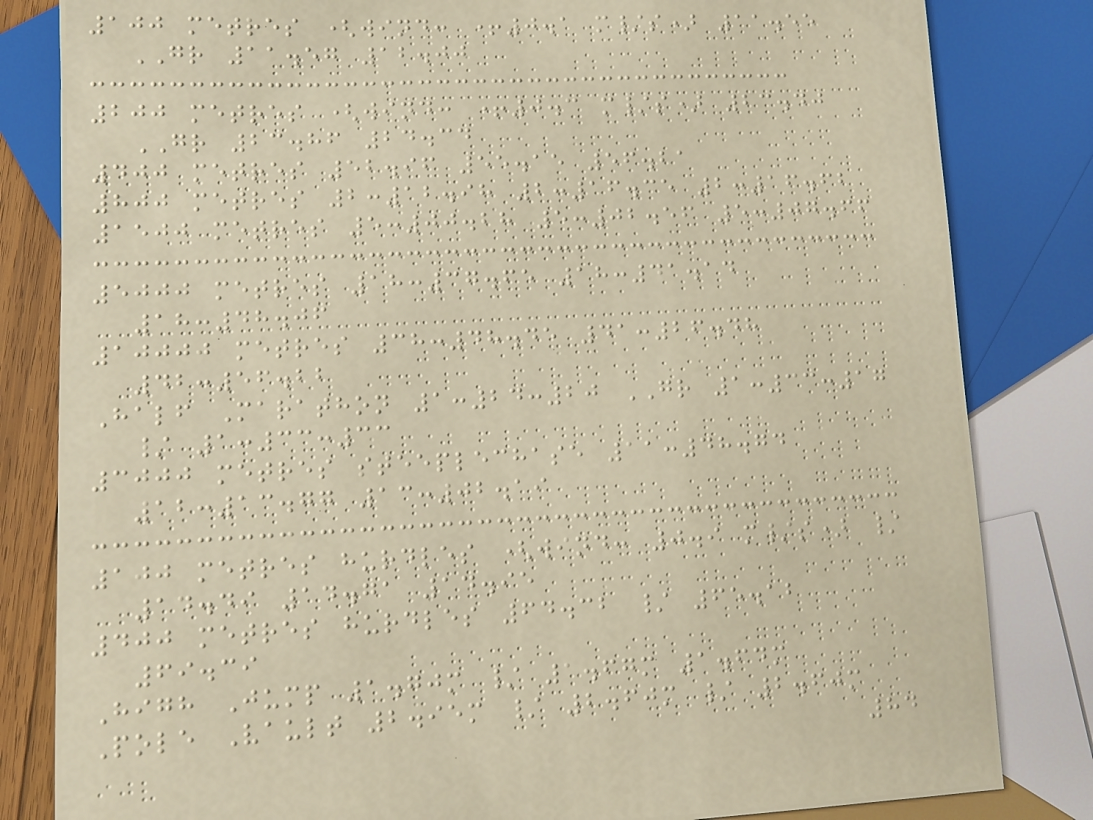100 metres (wind: +0.1 m/s) 11.55
GR 11.57 12.00
200 metres (wind: +0.3 m/s) 23.40
GR 23.86 24.34
400 metres 52.96 55.15 56.21
800 metres 2:12.98 2:16.35 2:16.62
1500 metres 5:00.28 5:02.56 5:07.66
5000 metres 18:37.65 18:41.14
18:48.06
10000 metres 38:48.45 41:26.48
42:56.22
Half Marathon 1:24:20 GR 1:33:17
/ 1:33:33
3000 metres steeplechase 11:48.74
12:13.77 13:02.19
100 metres hurdles (wind: 0.9 m/s) /
14.49 14.71 14.95
400 metres hurdles 64.32 / 65.12
69.39
High Jump 1.70m / 1.67m 1.64m
Pole Vault 2.95m / 2.60m / 2.60m
84
